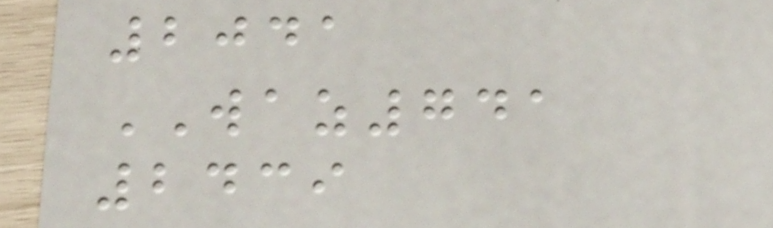2041
WAZ741
2439
